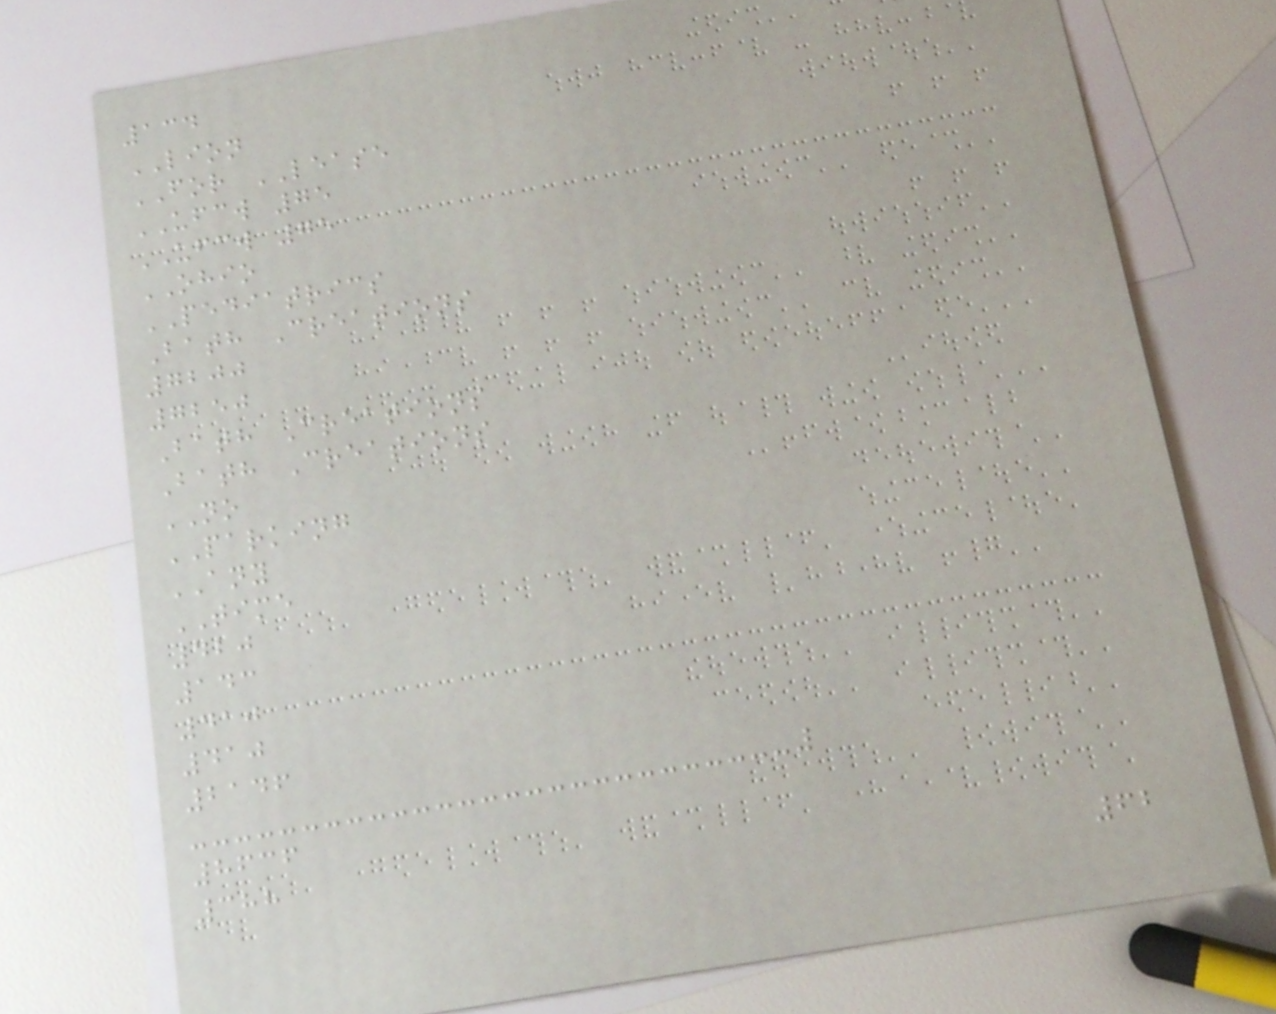134
LION
FOR LEASE
UFCW 75
UFCW 75
OHIO
PEDIATRICS
Bath Creations
7200
7250
Bath Creations
Bath Creations
NO
PARKING
ANY
TIME
420
143
410
410
2146
8636
388
62
